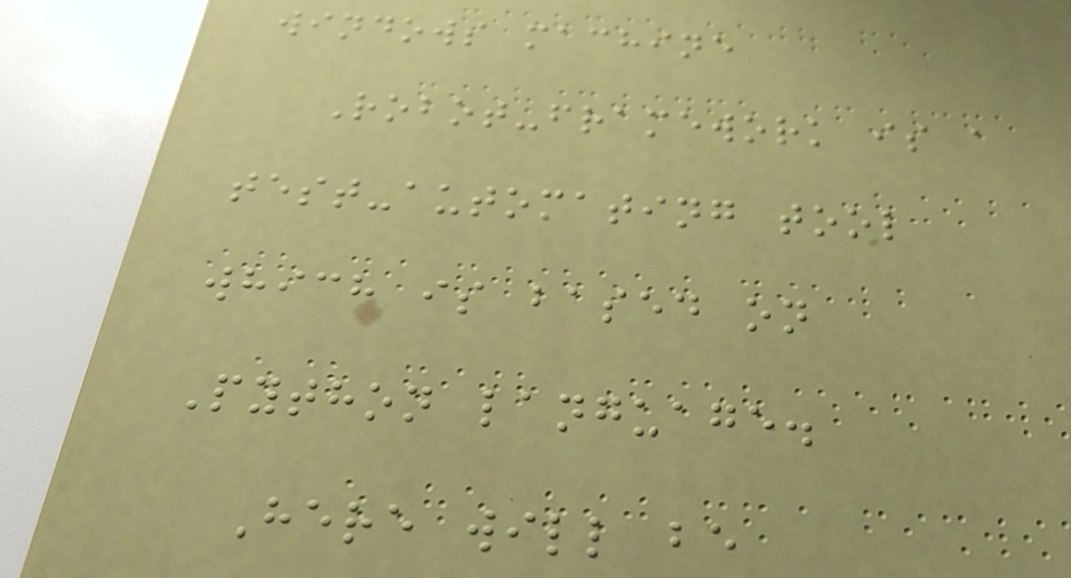windows machine
Robot-framework is a
test-automating tool
which is based on
Python language.
Here will be
